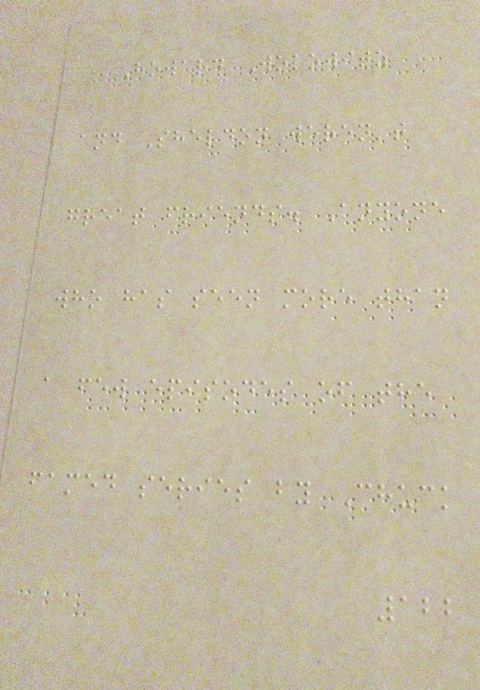Howard Wolowitz
and Sheldon weren't
great friends. Anyone
who has seen more than
a few episodes of the
famed series by Chuck
122
